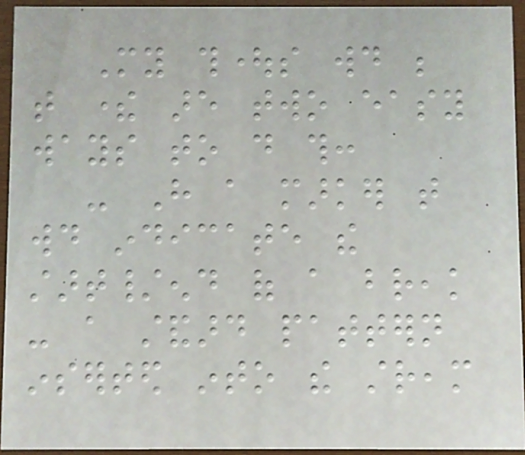My thoughts would be
that there are two easy
ways to do this:
- Have a marker that
would indicate the
start/end of a break
- a standard pattern
inserted into the stream
